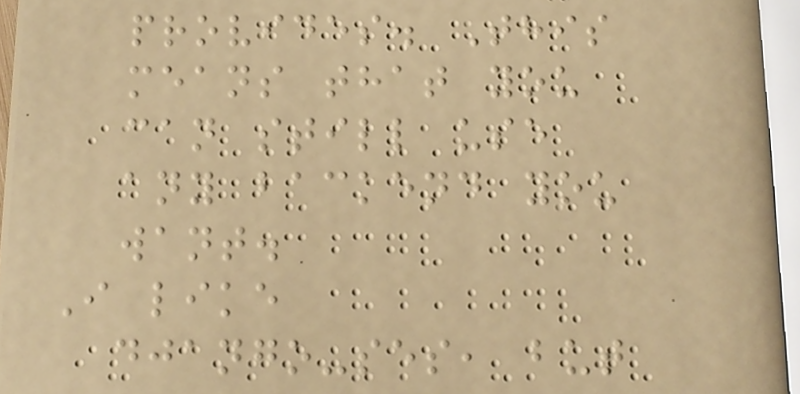provides. This
means that you
can still use
any backend you
want.
I like
django-ses, but
